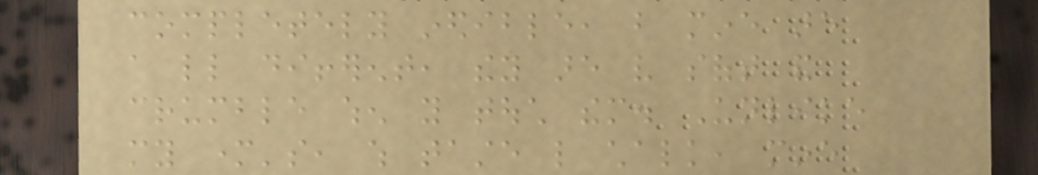completely inedible, but mine are
a little different, they are very soft and
crumble when you touch them. Unlike
my mother's, which taste like chalk, mine
